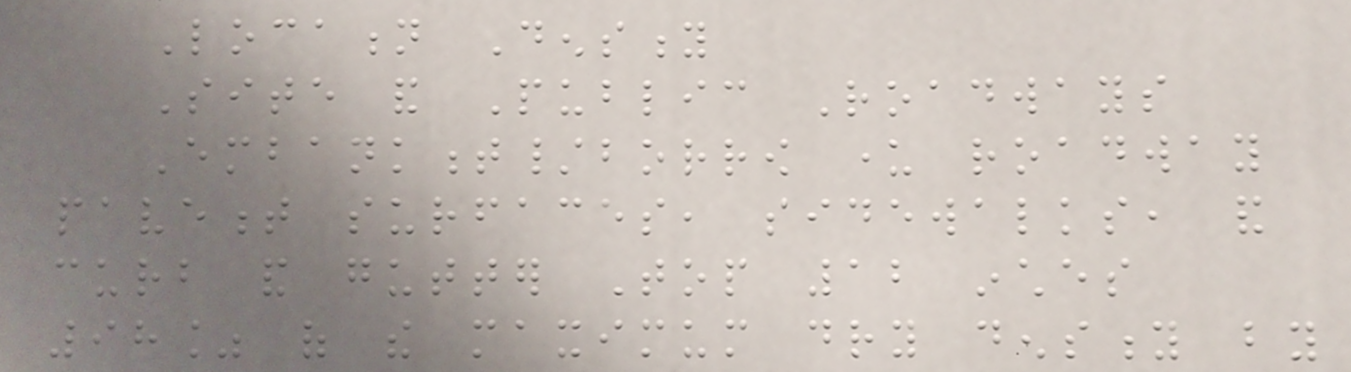Location Density
Site and Public Roadways
Embankment/borrow under roadway
pavement surfaces, sidewalks, and
curb and gutter Top 12 inches
98% of the maximum dry density by
